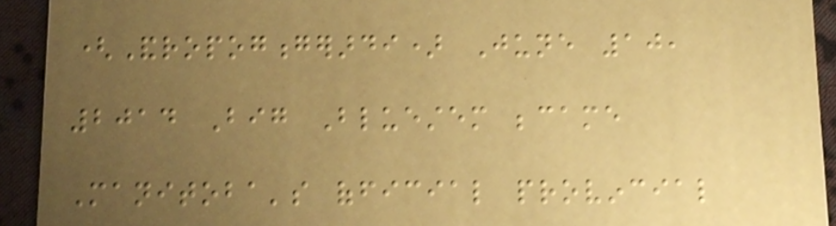(Andropogongerardi) June 10,
2014 Big Bluestem became
Manitoba's official provincial
